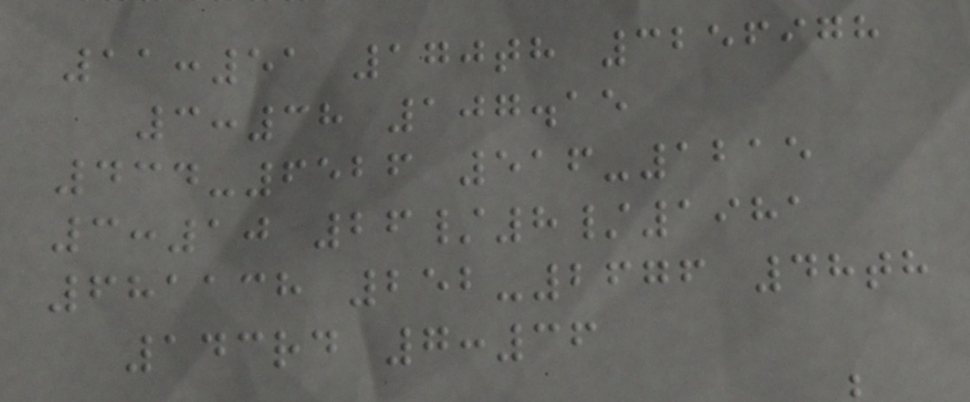11:51 170th 3256978
3:38 107.15
434-6526 516-1215
3:10 26/8/1981
681138 252-2676 48th
143rd 7:36
